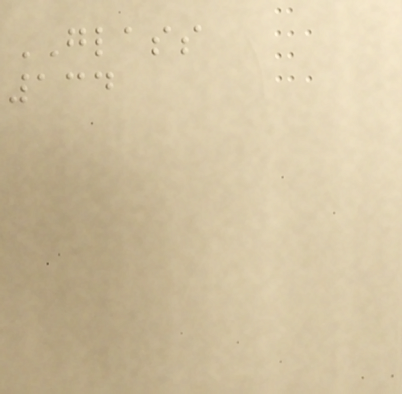GLASS
134
